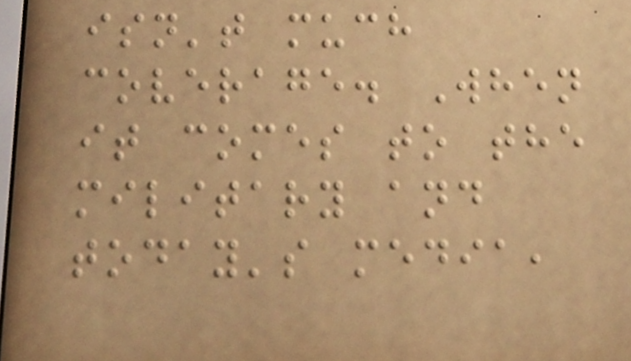isn't much
coverage. When
it comes to the
military and
today's media,
